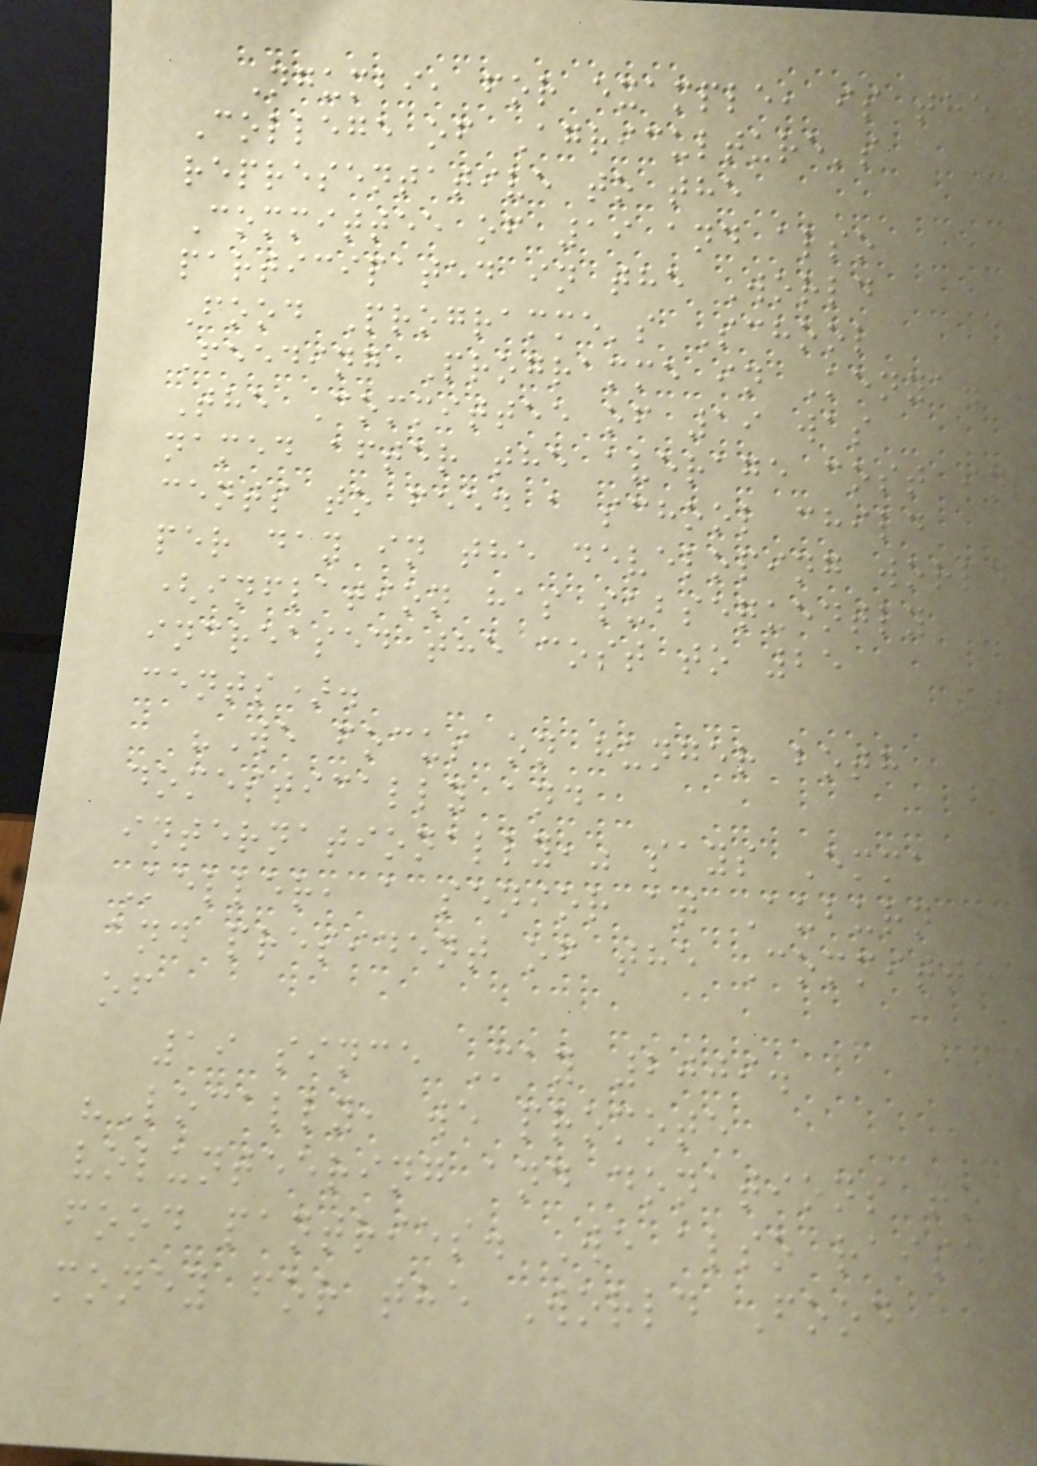Ngumbi, for example, is the
College of Agriculture's
representative to the
Committee of 19 and also
participated in the World
Food Programme's School
Feeding Programme in Kenya.
The Committee of 19 was
named after the average cost in
cents to feed a school child
per day in the developing world
(inflation has subsequently
increased the cost to 25
cents).
"We focus on hunger both
domestically and
internationally," says Emma
Keller, a senior at Auburn
and president of the Committee
of
19 since May 2009.
"Locally, we promote
volunteering and donations to
food pantries. We also raise
money for the World Food
